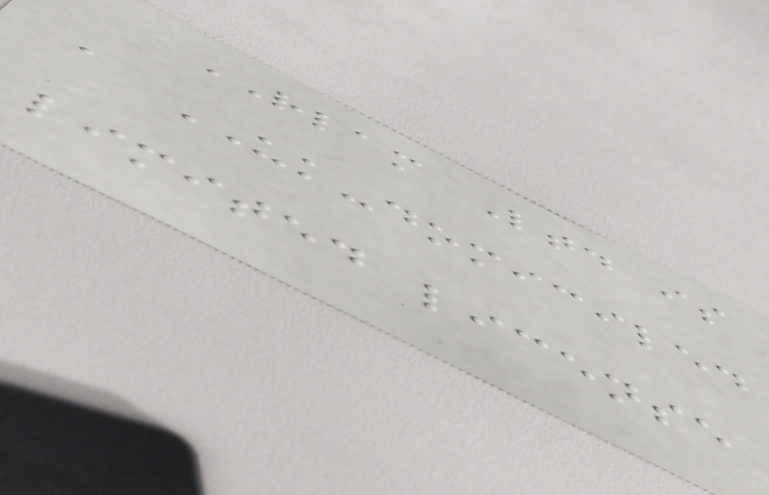RLAM Ltd is
a UK-domiciled
limited license
